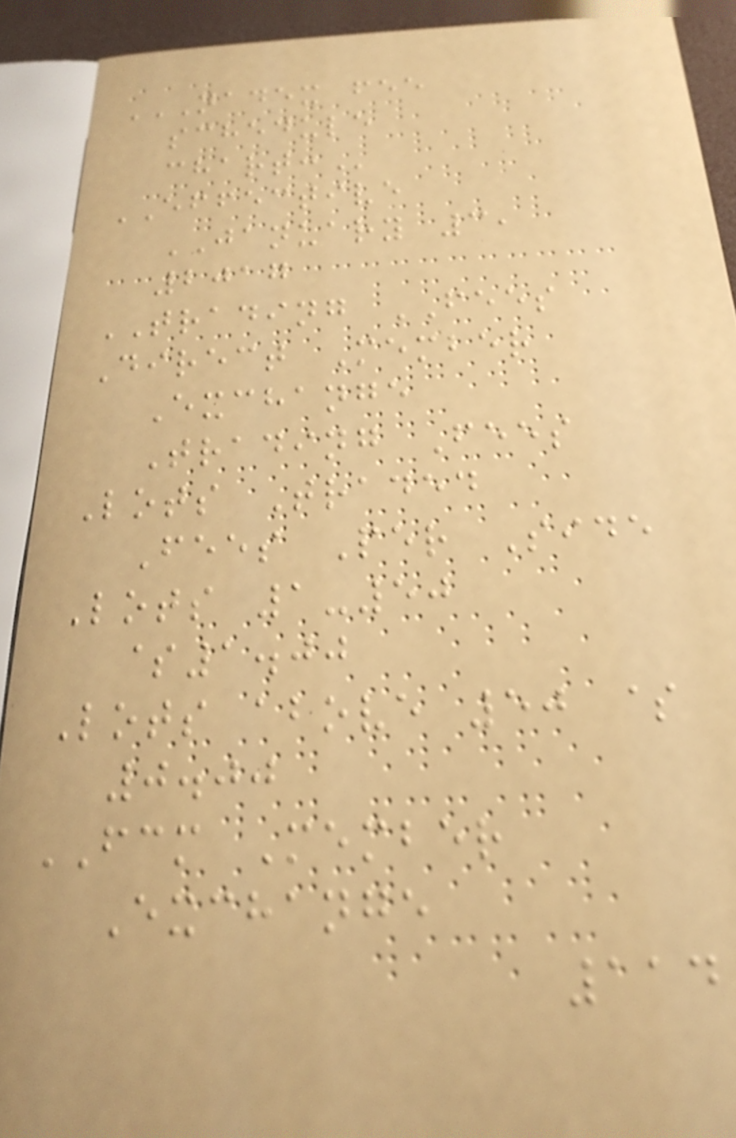NADEX FEE
SCHEDULE
CHART:
EFFECTIVE
JANUARY 3,
2017
TRADING FEES
Direct Member
Exchange
Trading Fees
Lots Traded
Fees Per Side
Lots 1-50
$1.00
Lots above 50 $
0.00
FCM Member
Exchange
114
